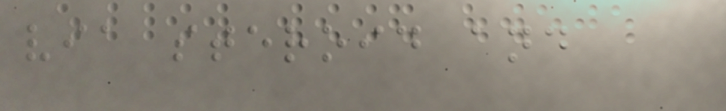via steroid and
